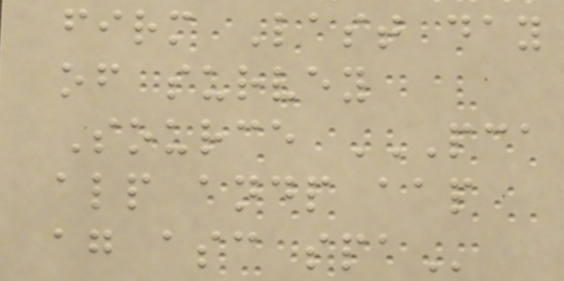firm Last day
of survey
Source PCA
ALP ANDP AAP
AG ASC SPA
